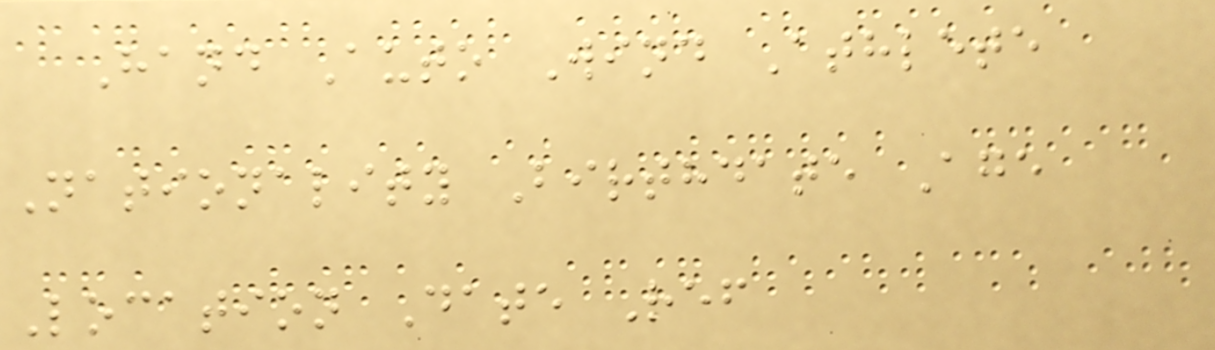Hand Auto Wind Athlete
Nationality Birthdate Age
Location Date Ref
